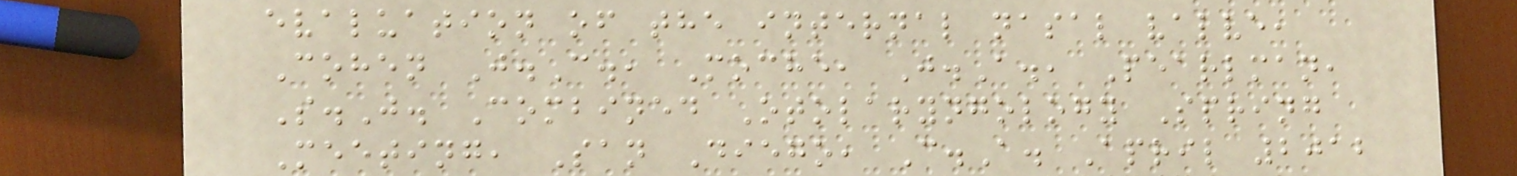evaluation of the internal nasal valve,
Cohen J.C., Moche, J.A., Pearlman,
S.J. Combined Otolaryngology Spring
Meeting, San Diego, C.A. April 2012
